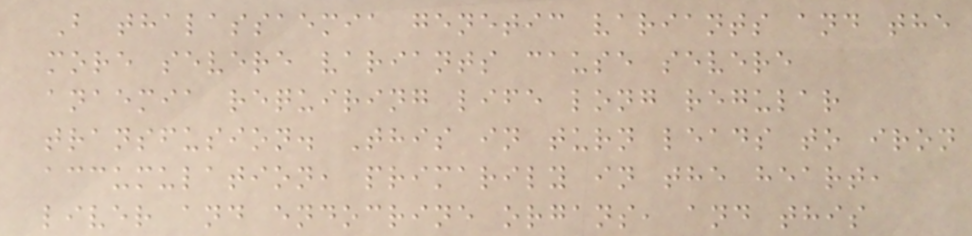B thalassaemia genetic variants and the
more severe variants cause severe
anaemia requiring life long regular
transfusion. This in turn leads to iron
accumulation, primarily in the heart,
liver and endocrine organs, and this
